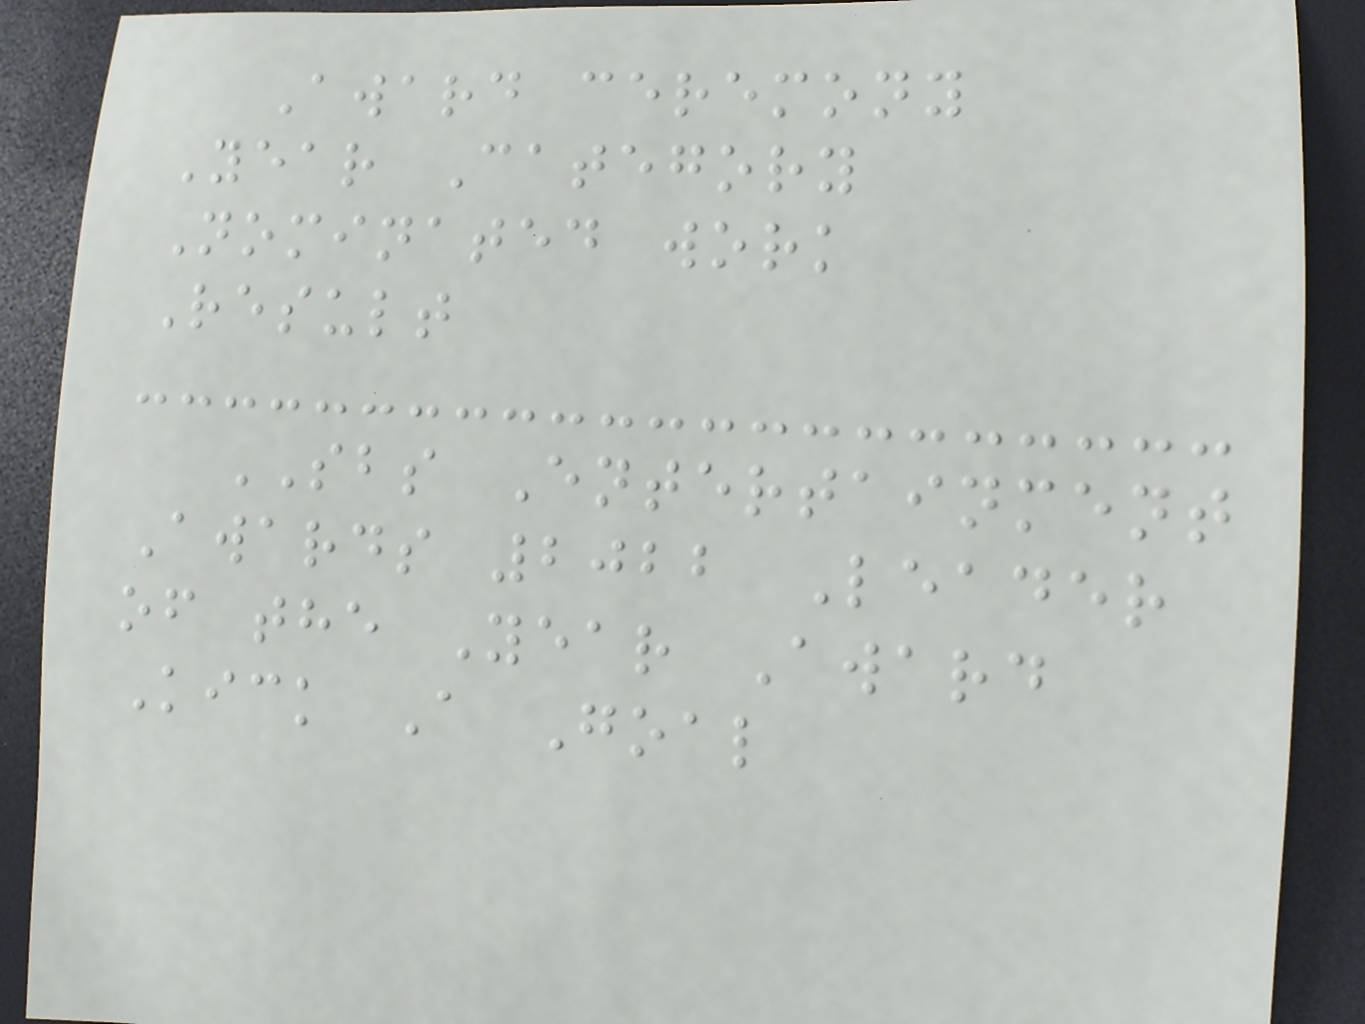Award ceremony
Year Category
Nominated work
Result
SBS Entertainment
Awards 2022 Leader
of the Year Award
Kick A Goal
